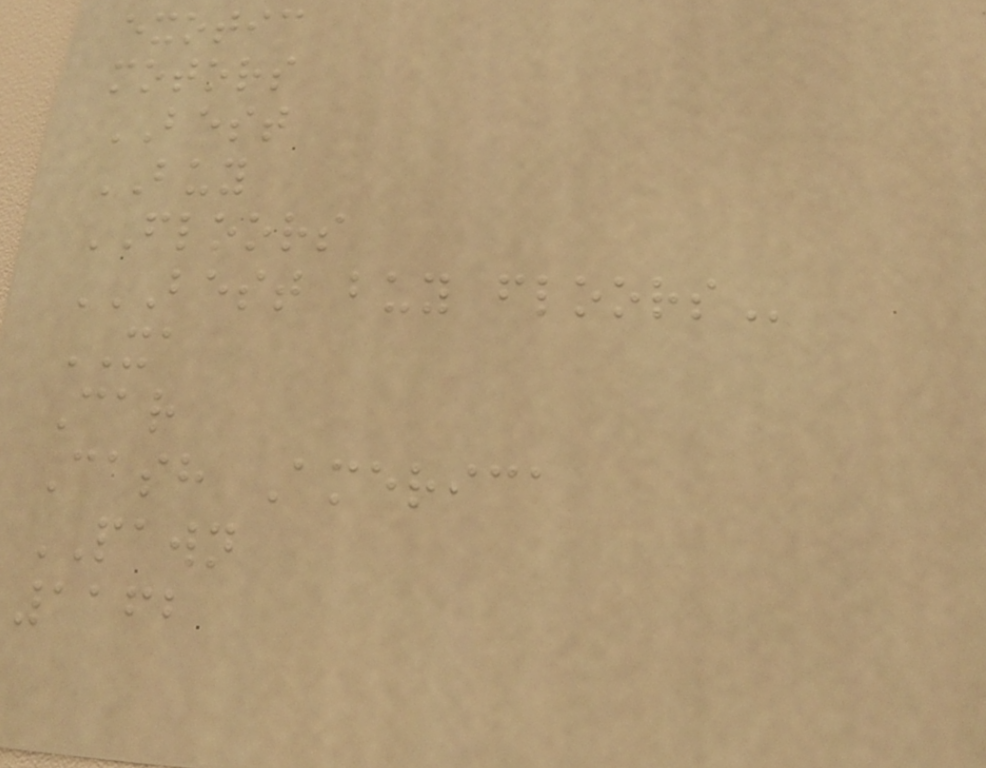exotic
motors
BEST
BUY
FLOORS
BEST BUY FLOORS
XA
Car
Cash America
PAWN
1162
